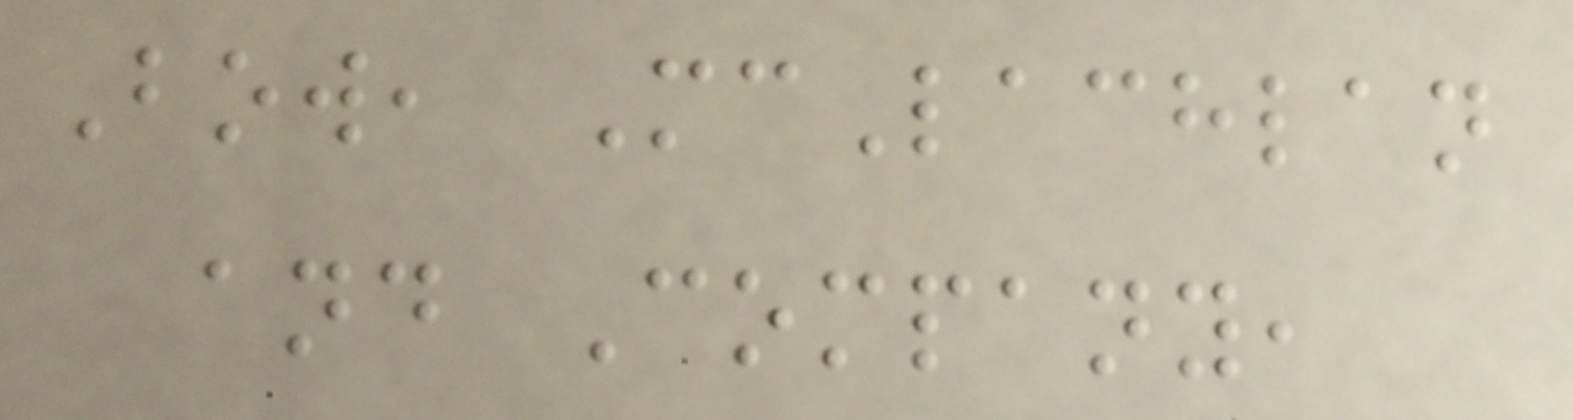Bow, McLachlan
and Company,
